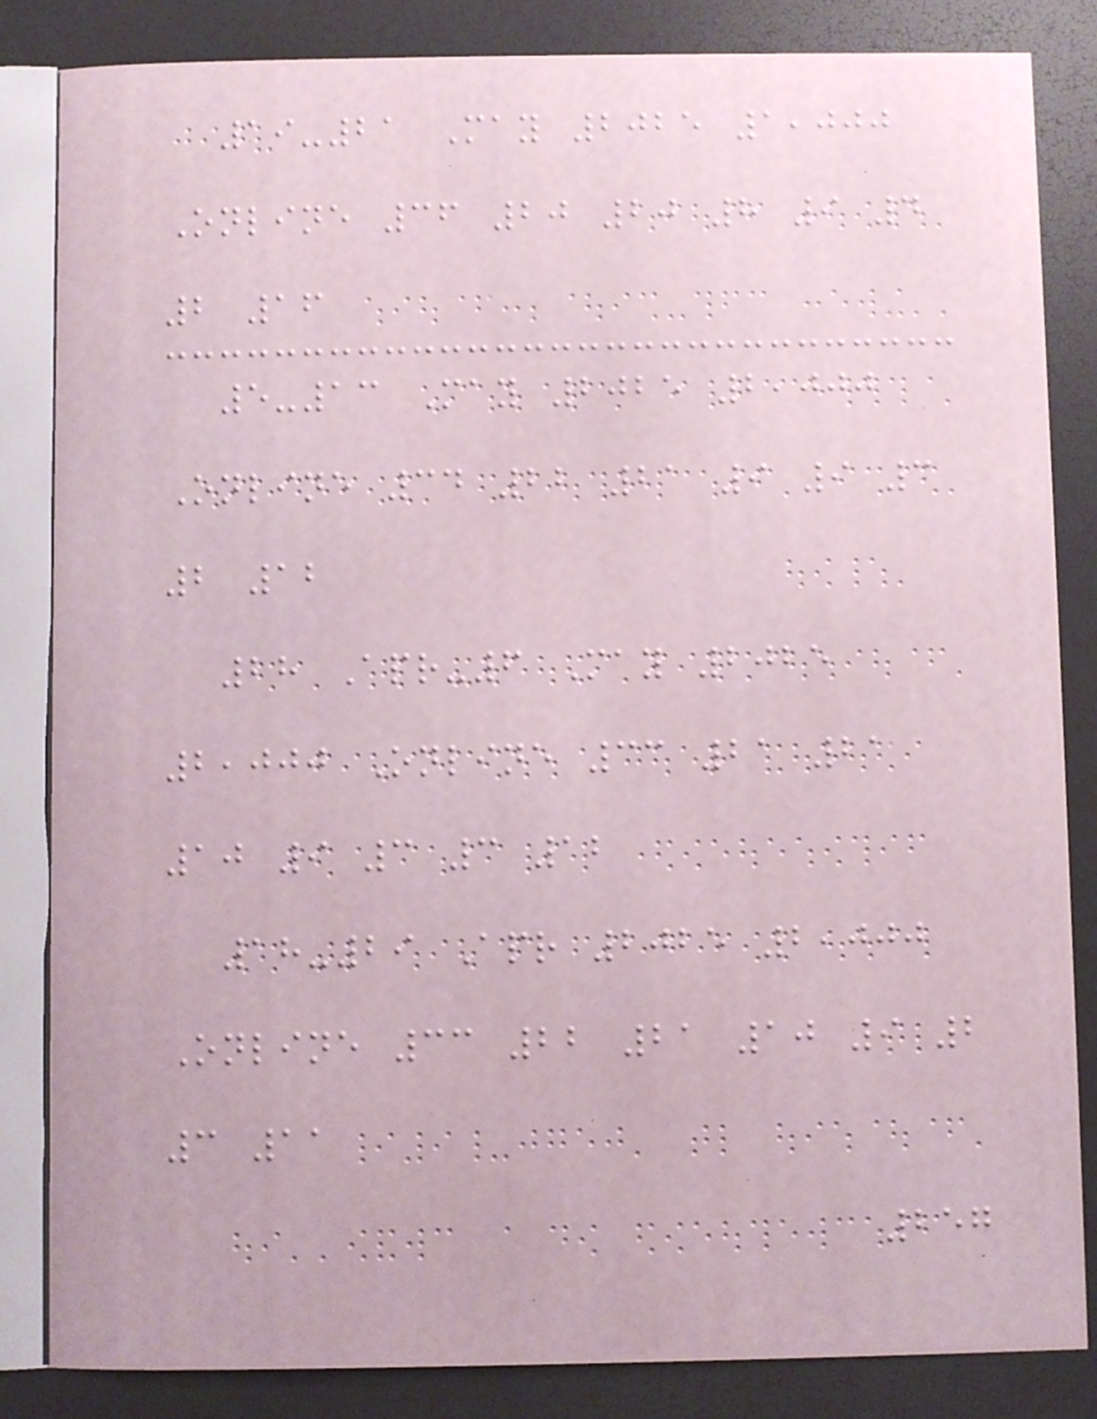19-21 May 2025 1,000
Online 36 20 20 8 9 4
2 16
5-13 May 2025 2,000
Online 34 22 21 9 9 3
2 12
28 Apr-6 May 2025
2,000 Online 33 21 21
10 9 3 3 12
18-29 Apr 2025 2,000
Online 33 22 21 10 9 2
3 11
257
